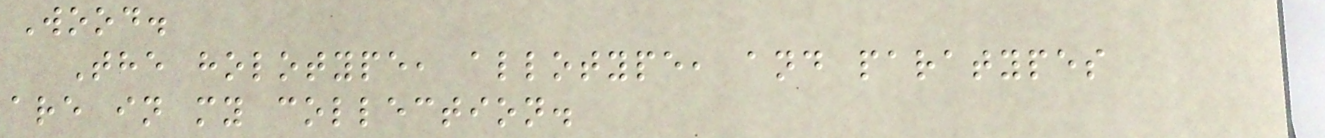Wood.
The holotype, allotype, and paratypes
are in my collection.
